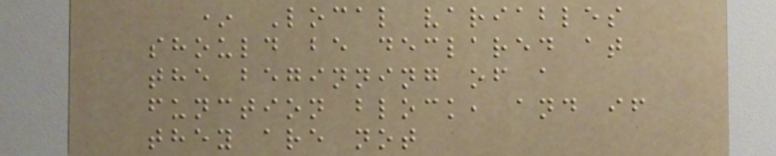* Local variables
should be declared at
the beginning of a
function block, and if
they are not
